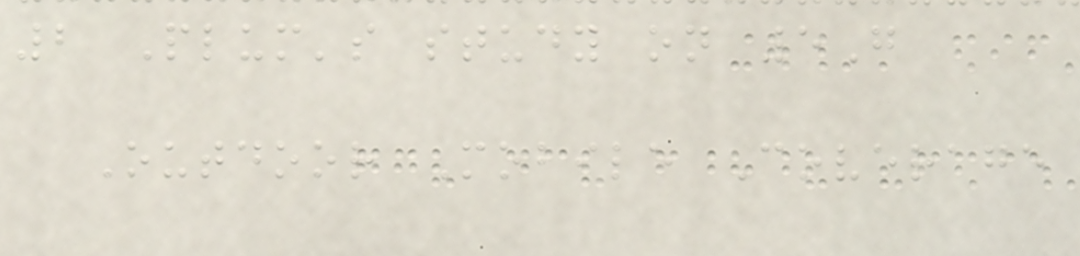2 Plum's study on 5G
Outdoor Mobile Coverage
